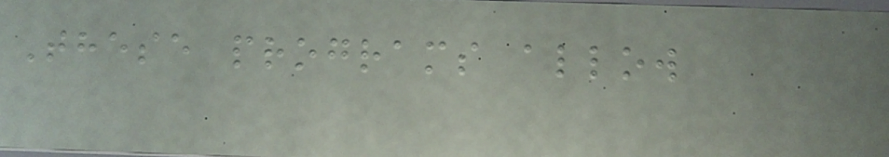These programs allow
